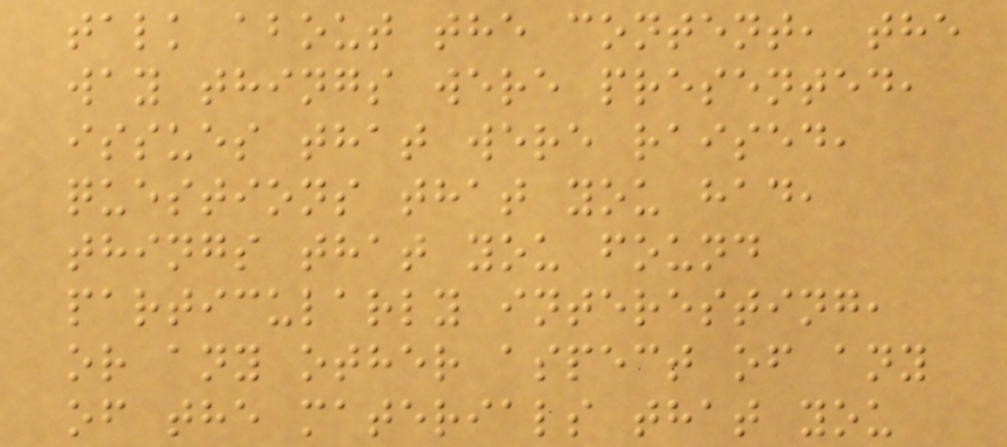talk about the content, the
way things were presented,
issues that were raised,
questions that you had,
things that you found
particularly interesting,
or any other aspect of any
of the materials that you
